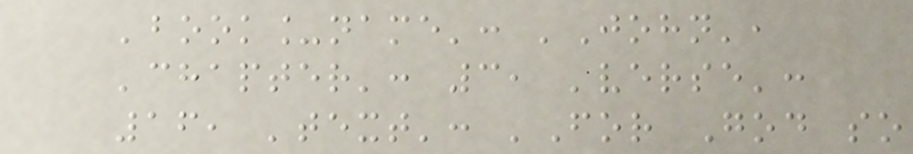'book_name': 'John',
'chapter': 3, 'verse':
16, 'text': 'For God so
